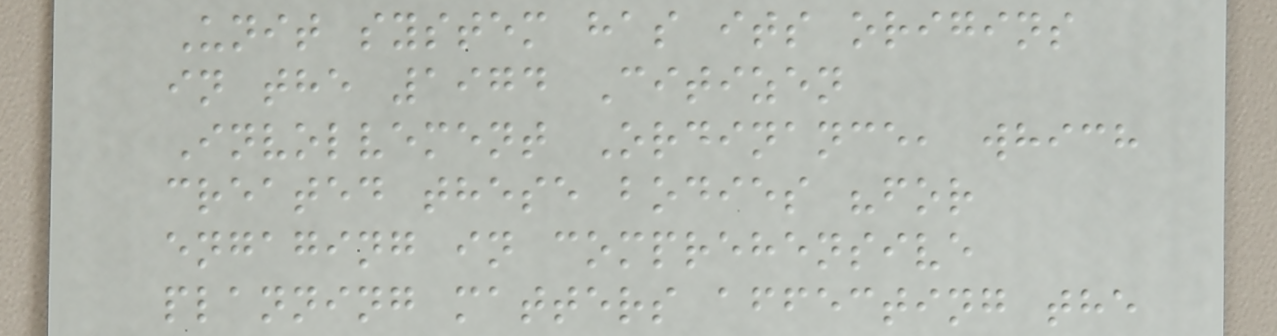Unit system has its origins
in the 1974 Citizen
Involvement Ordinance, which
created these bodies "for
engaging in comprehensive
planning matters affecting the
